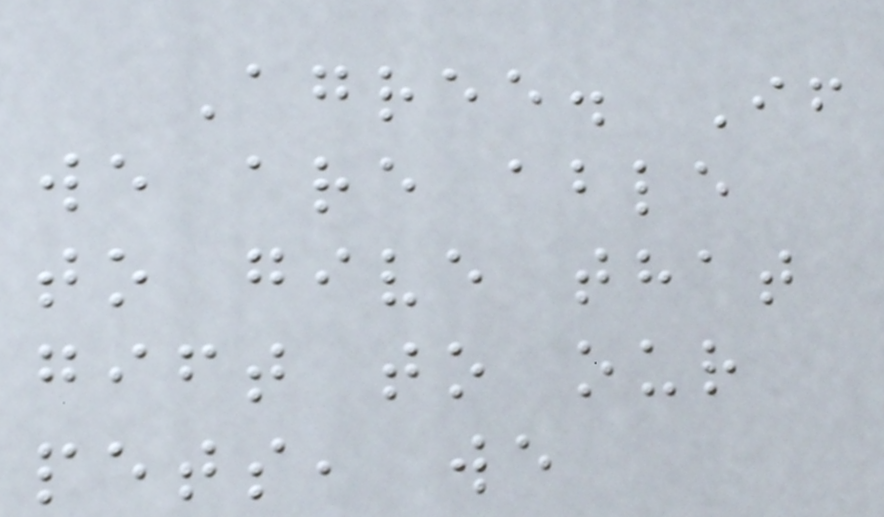Agree. If
we are able
to give that
gift to our
pets, we
